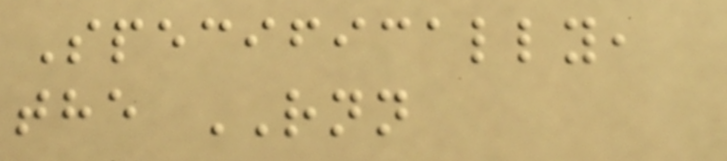Specifically,
the RNN
